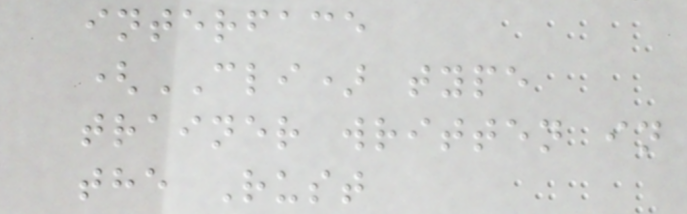interface
(CLI) type
trainer written in
the Rust
